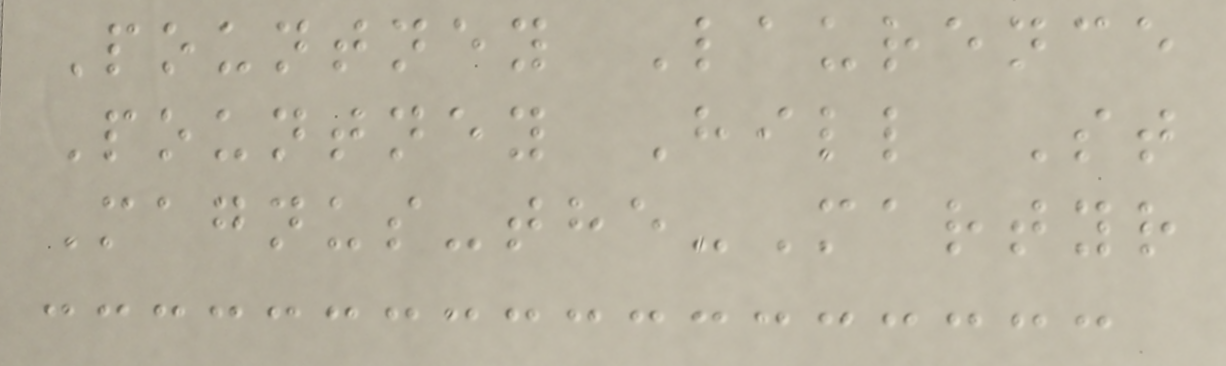Pountney Laurence
Pountney Hill St
Magnus-the-Martyr
